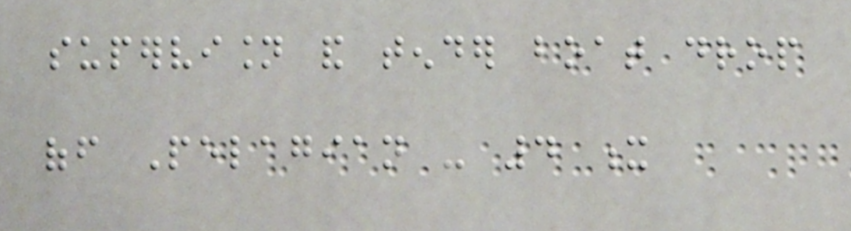supervision and tender boat drop
off Pelagian - 4 x
